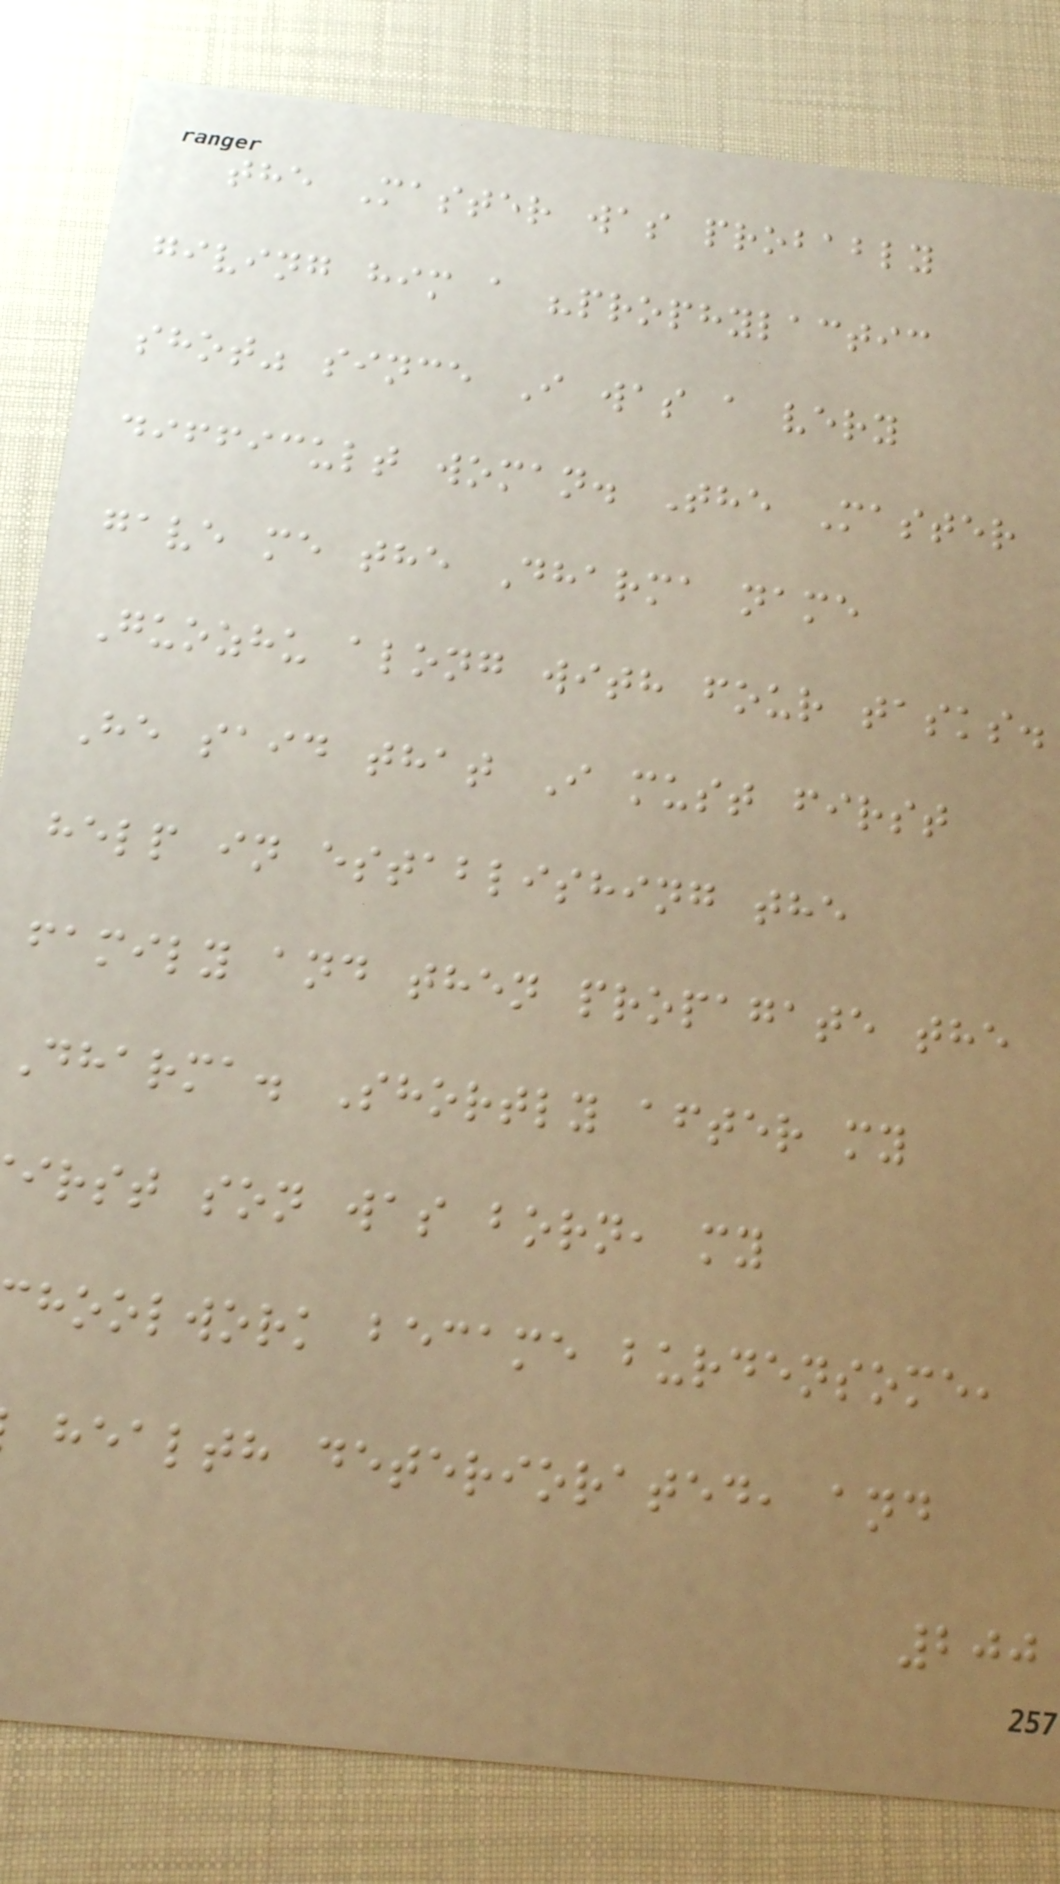the Master was probably
giving him a "prophylactic
shot" since I was a very
difficult woman. The Master
gave me the Dharma name
Guozhu along with four tasks.
He said that I must first
help in establishing the
family and then propagate the
Dharma. Shortly after my
irst son was born, my
hoolwork became burdensome,
health deteriorated, and
200
